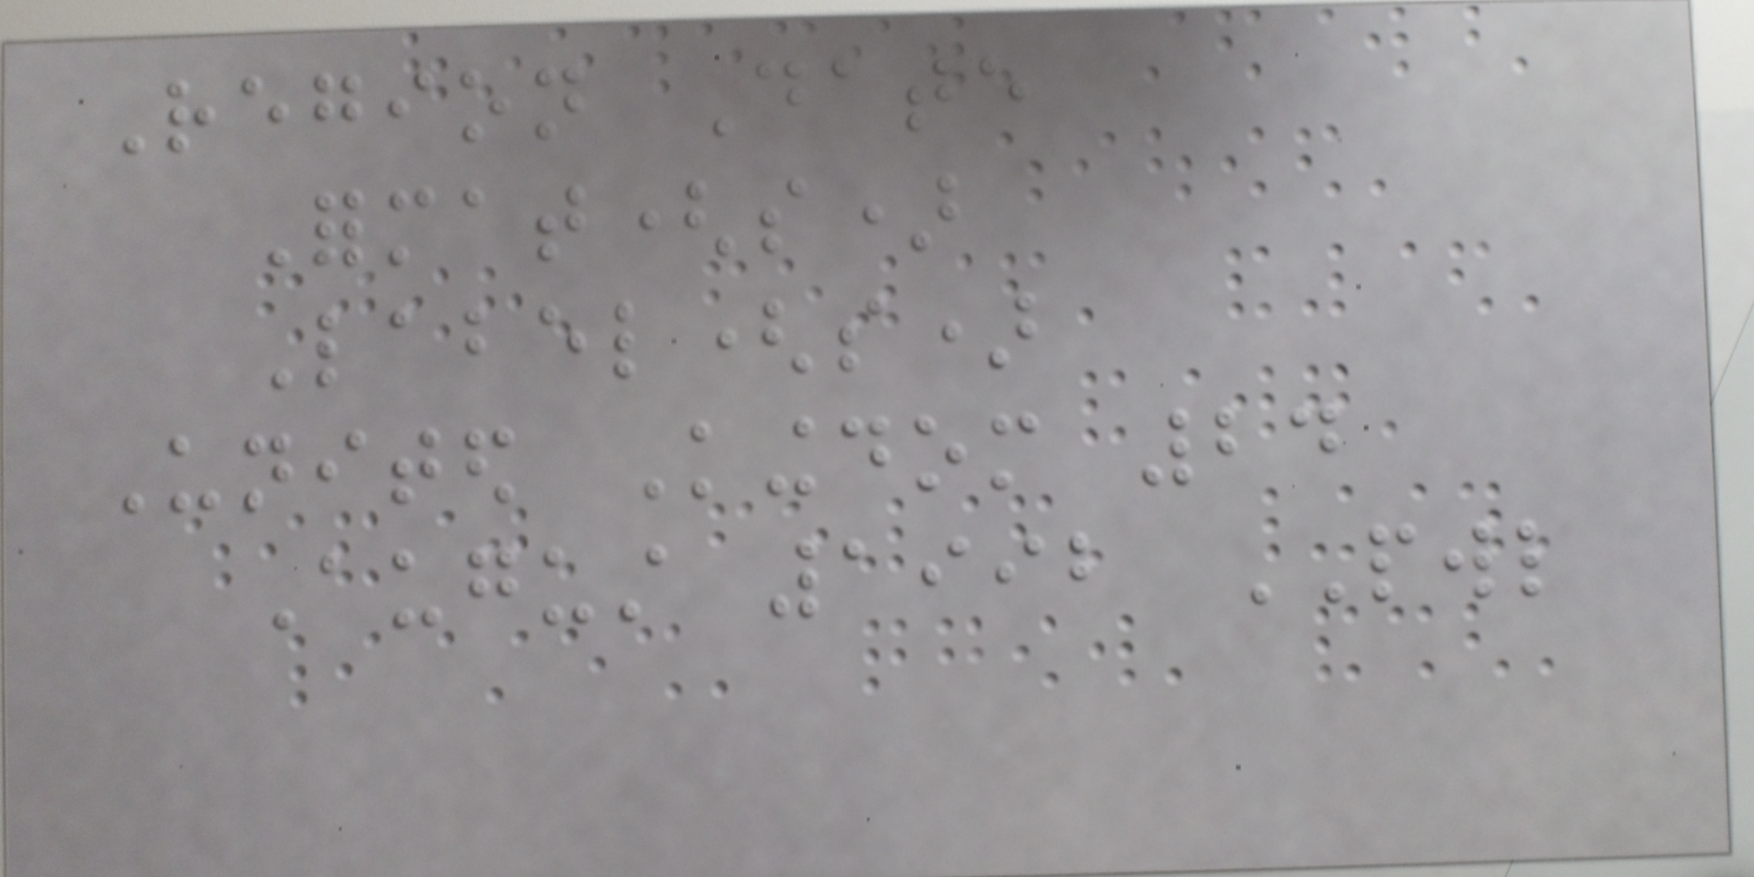Region Date
Format(s)
Label(s)
United Kingdom 24
August 1992 PWL
